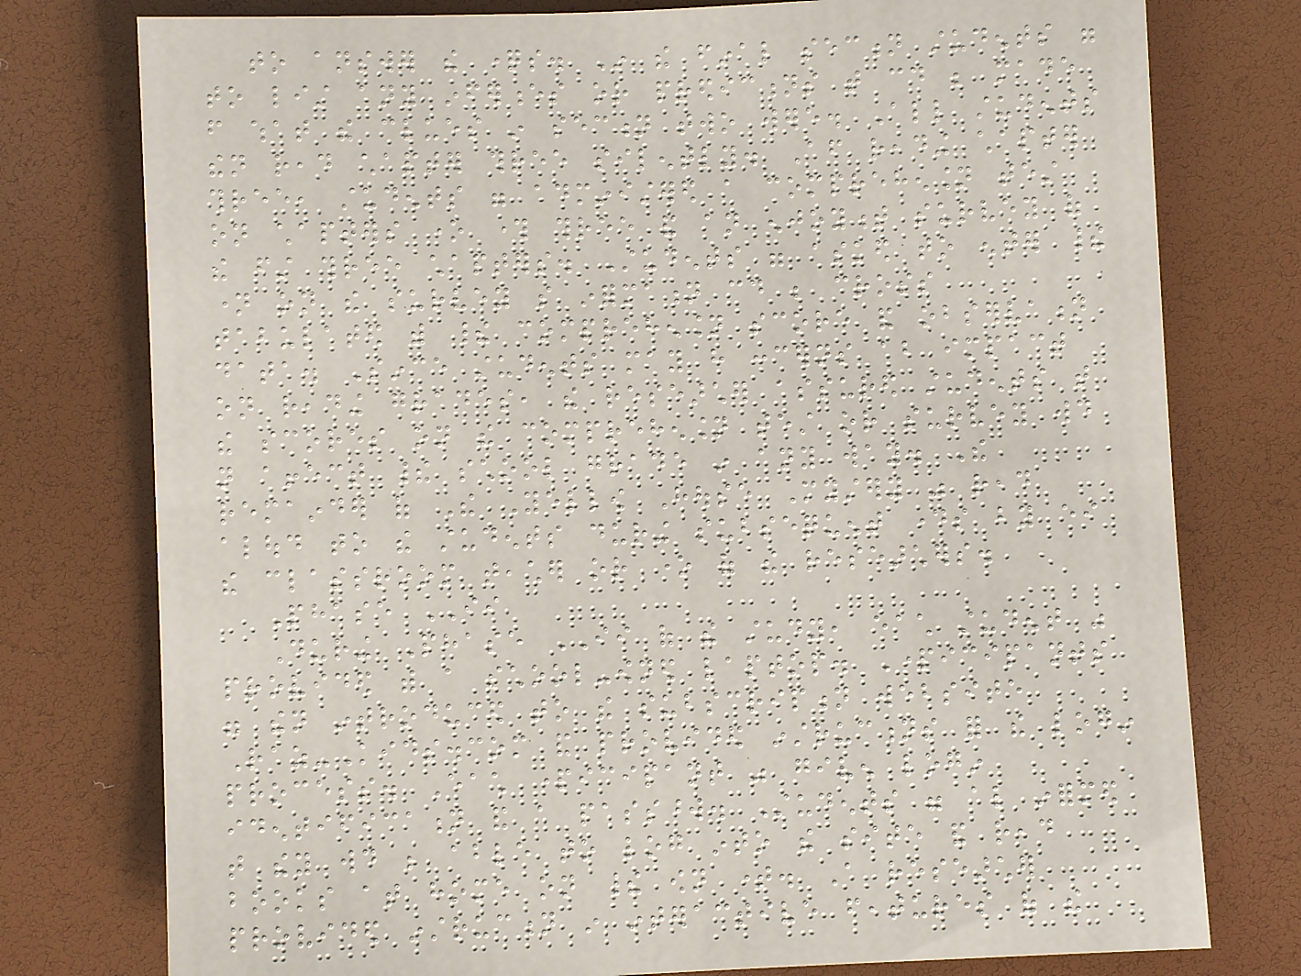to answer the questions. In the final section students were
to list any inferences or predictions that could be made
from what the clues in section two were. All students
then read chapter three silently. After reading chapter
three, students were administered a comprehension test
on chapters one through three and an enjoyment survey of
the first three chapters. Students were asked to enter their
name on the survey so information could be cross
tabulated with their comprehension score and observation
data. Since students may have concerns about impact
on reading grades, the researcher assured students that
the scores on the comprehension test or survey would
not affect their school grade in any way. The
remainder of The Yellow House Mystery was read
aloud to the students during subsequent days by either
the classroom teacher or one of the researchers.
Phase II
During Phase II of the study, each student was
provided with a school-owned laptop. Participants
were then introduced to the subscription website
Raz-Kids.com and provided instructions for the login
process. Each participant was given login
identification and a password. Students were also informed
that they would be able to log into the site and read
books at home on their own time. A researcher
provided instruction in interactive features of the
